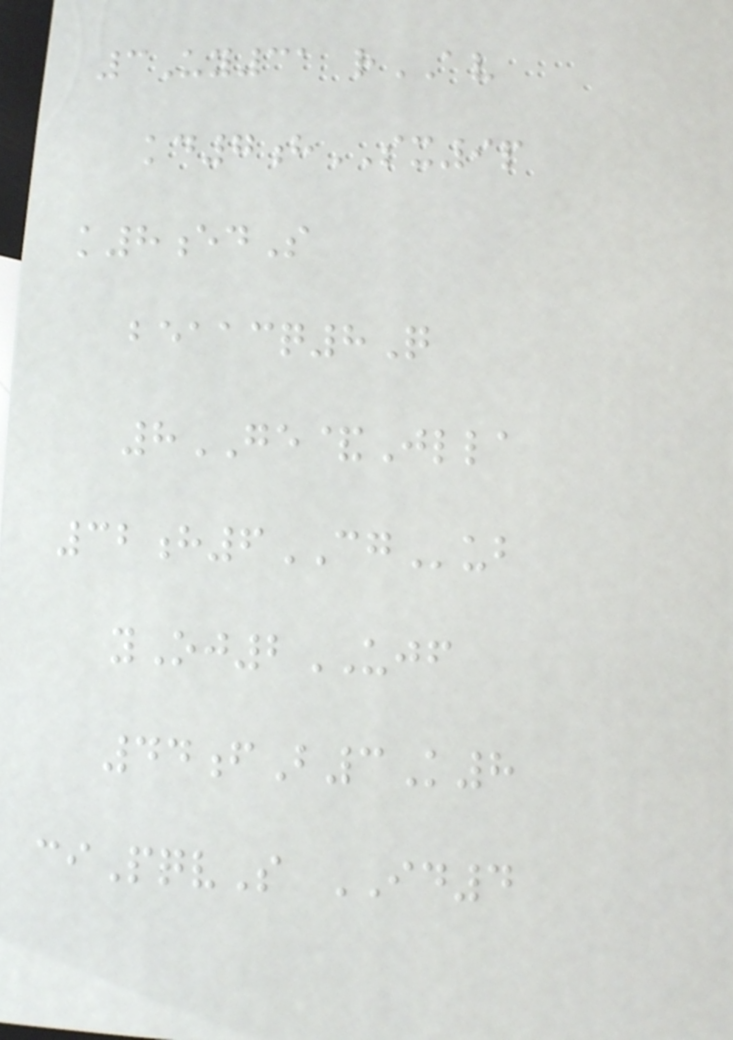3Uy31 rAV
kd7hSX9p
k8edS
beaacq8Q
8GE&Jlla
32h6CGub
yOj2UJF
44fB3K8
ciPqvS ID4
